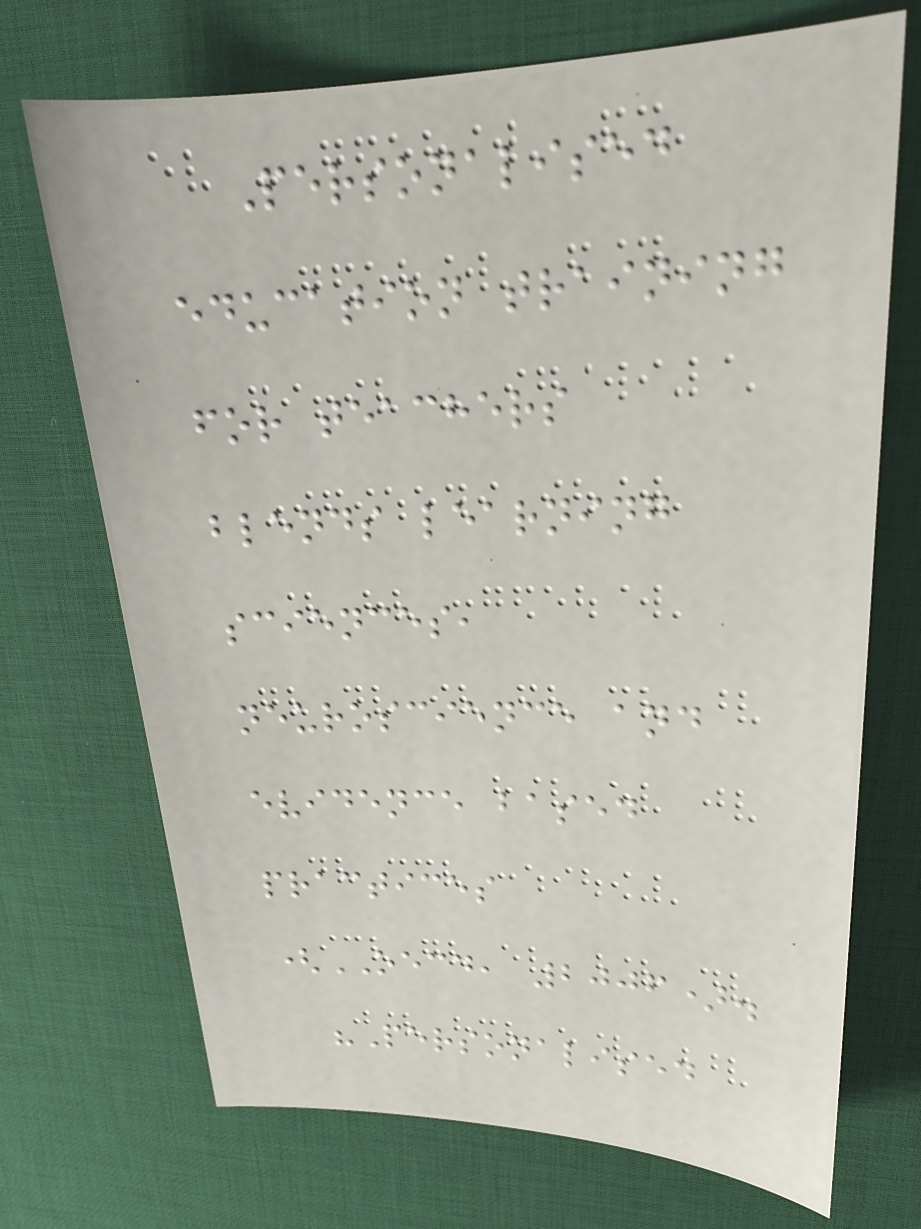Personalised
education training
for teachers
blends learning
sciences,
neuroscience and
evidence based
practices
(OECD, 2006).
"Personalised
